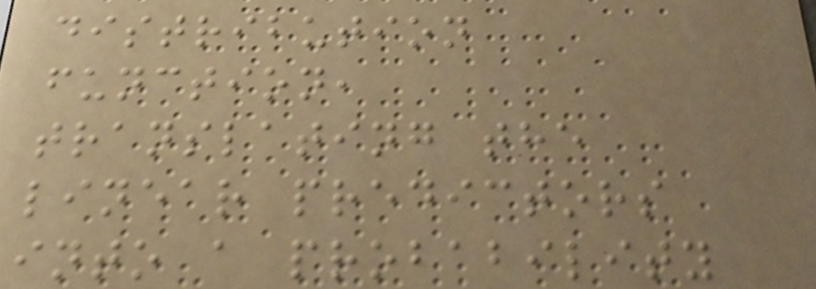distribution
function,
translating the
linear predictors
into a probability
